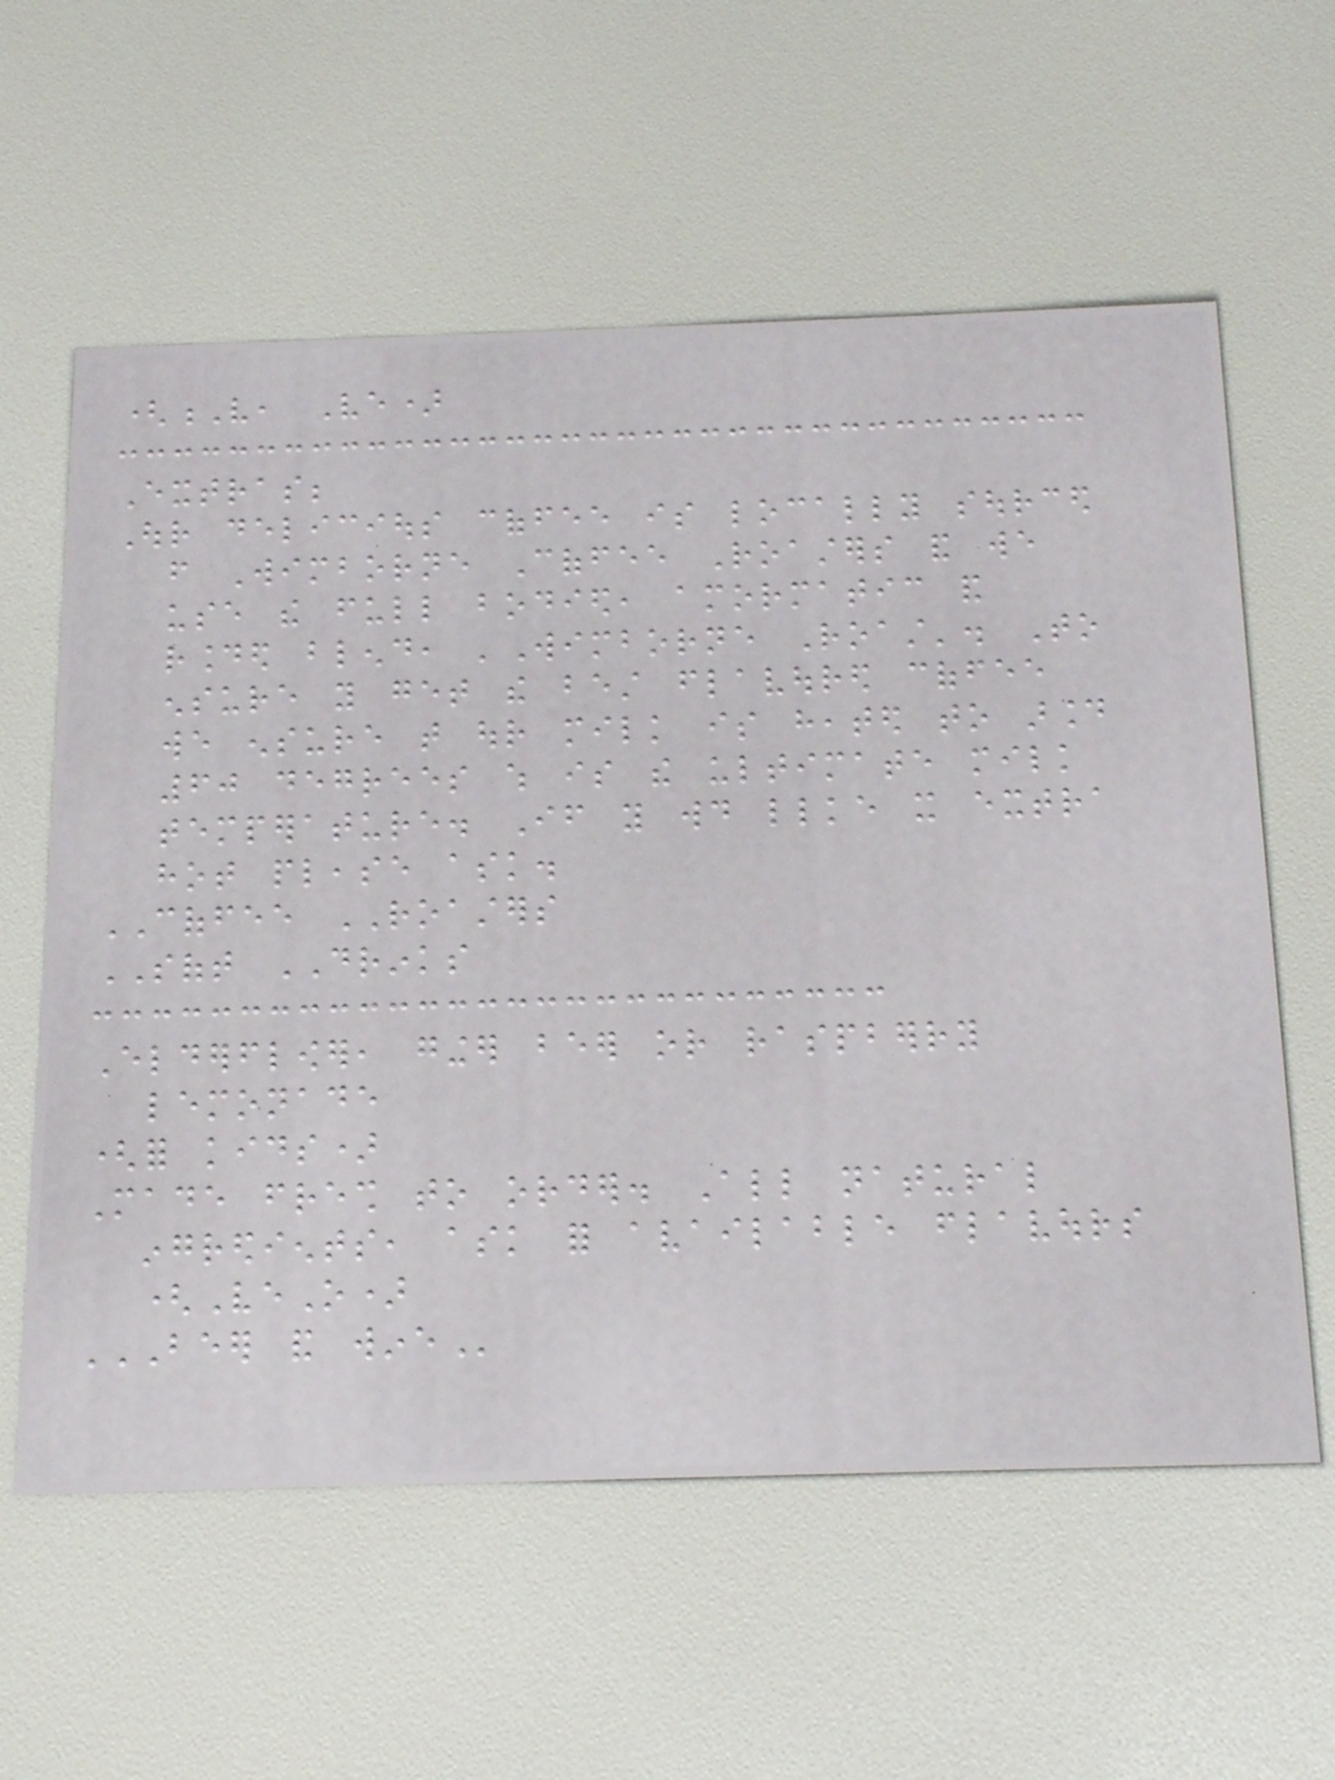(V, Ve)
Extras;
Our delicious coffee is locally sourced
from Wimborne Coffee Roasters and we
use the full bodied, amormatic and
rounded blend, 'Wimborne Roast'. To
ensure you get the best flavoured coffee
we ensure that our milk is heated to around
60 degrees which is the ultimate milk
temperature. If you would llke it extra
hot please ask.
COFFEE ROASTERS
SOFT DRINKS
Elderflower, ginger beer or raspberry
lemonade
(for kids)
Made fresh to order. All natural
ingredients, ask for available flavours
(VeO)
BEER AND WINE
